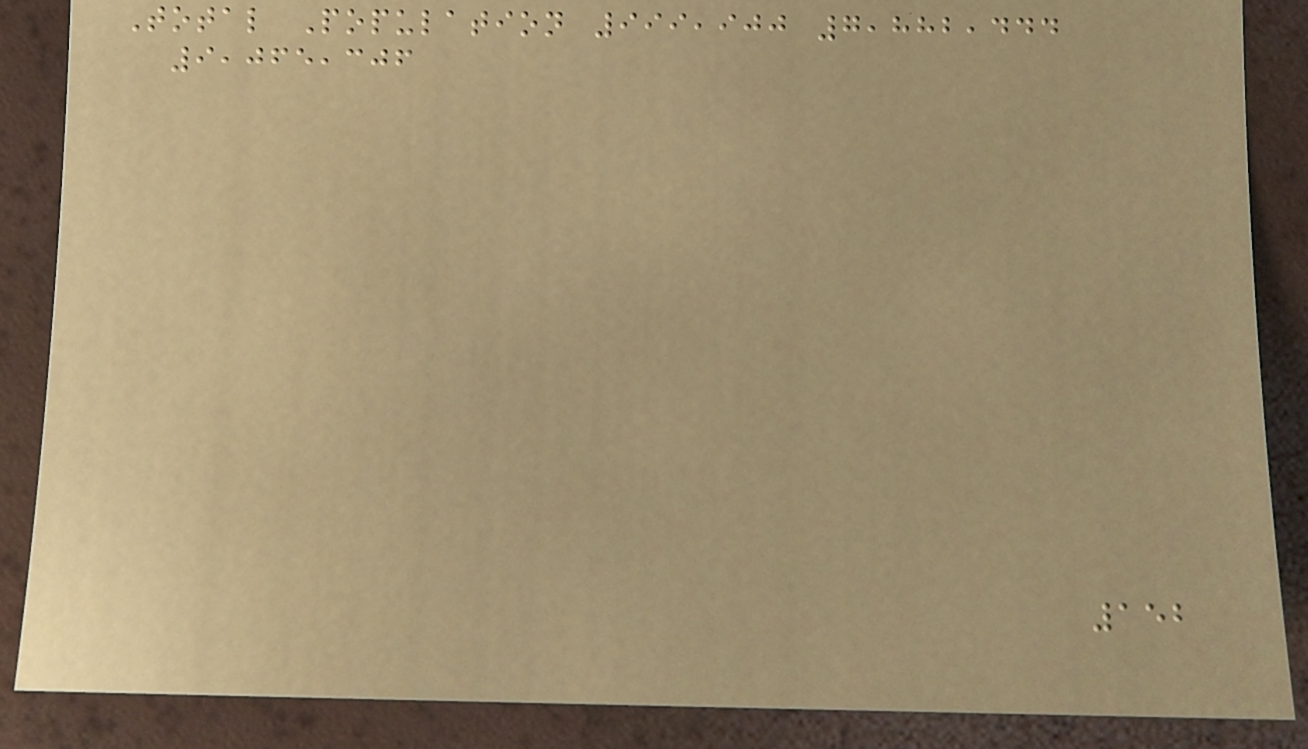Total Population 999,900 7,882,444
9,065,306
152
